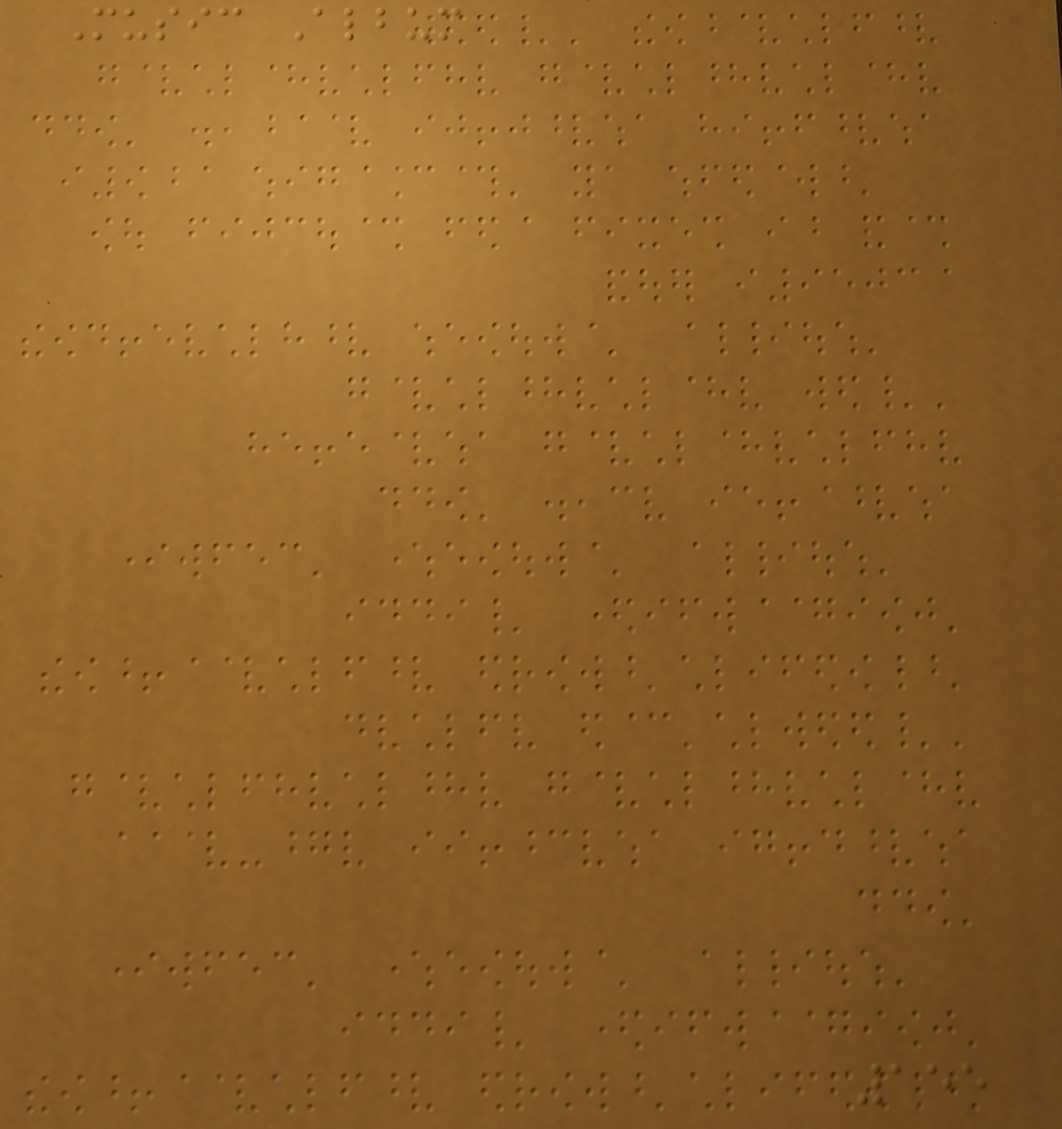Music Album
155
